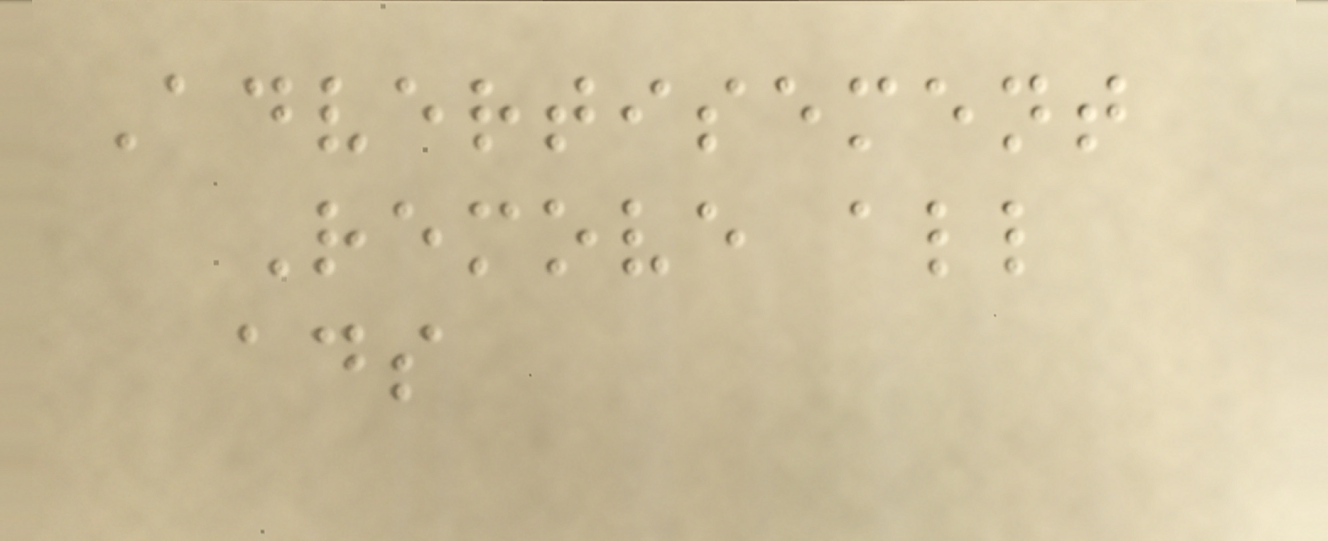Advertisement
Remove all
ads
